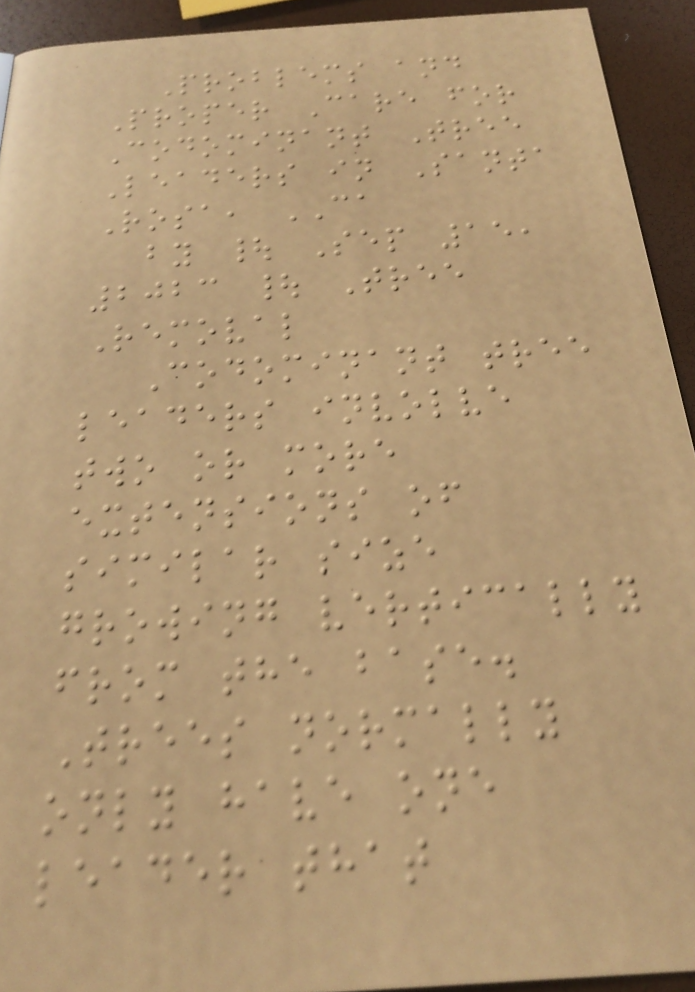Problems and
Proper Care for
Codominant Tree
Leaders in Santa
Rosa, CA
by | Sep 15,
2023 | Tree
Removal
Codominant tree
leaders involve
two or more
extensions of
similar size
growing vertically
from the base.
Trees normally
only have one
leader that
